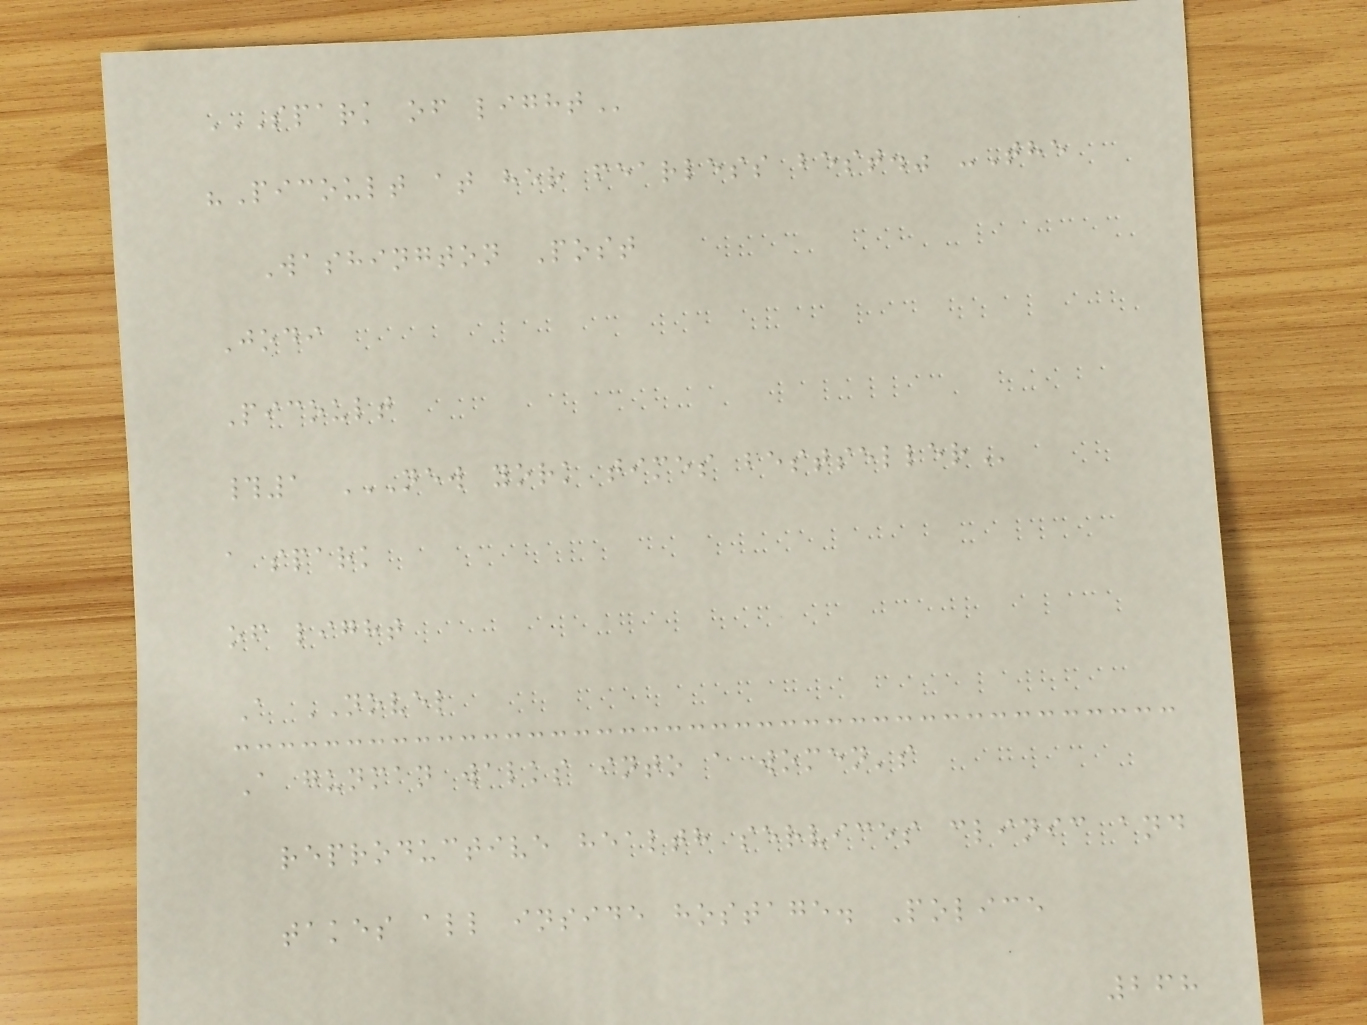SPARK OF LIGHT
"Picoult at her fearless best." -The
Washington Post
Jodi
Picoult
#1 NEW YORK TIMES BESTSELLER
a spark
of light
A NOVEL
A gunman walks into a women's
reproductive health services clinic and
takes all inside hostage. Police
268
